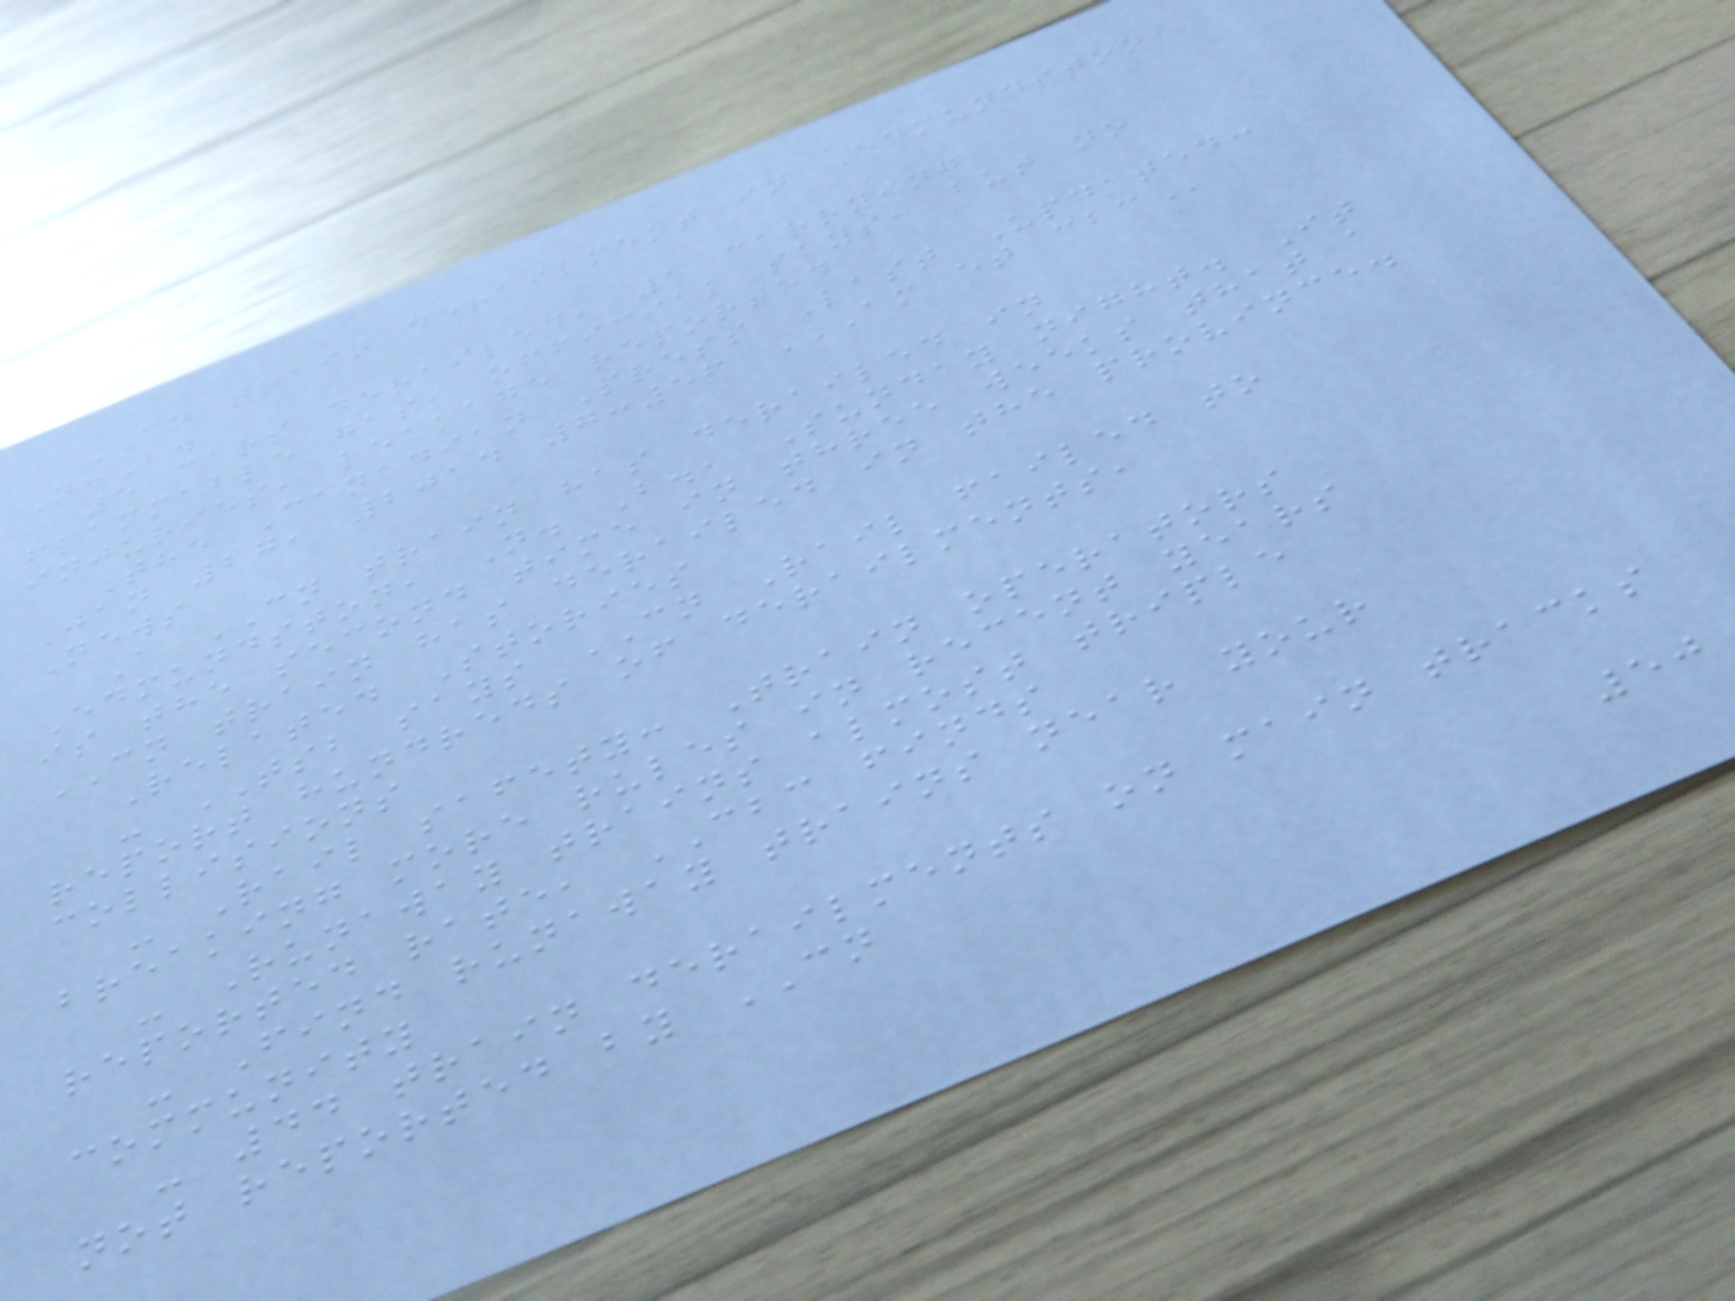CN train derailment in Edmundston,
N.B.
5 cars derailed, 1 carrying
flammable gas, official says, but no
injuries, leakage reported
The Canadian Press Last Updated:
Jan 27, 2014 7:56 AM ET CBC
News
A CN train has derailed in
Edmundston, N. B., Sunday night. It
is the second time in three weeks that a
CN train has derailed in the province.
Related Stories
- TSB says CN Rail failed to
report hundreds of derailments,
collisions
- Rail safety: Train operators
breaking more rules in recent years
- Runaway trains almost triple
reported rate, CBC finds
- Find runaway trains near your
community
- 44 train derailments on main tracks
not reported by CN
50
